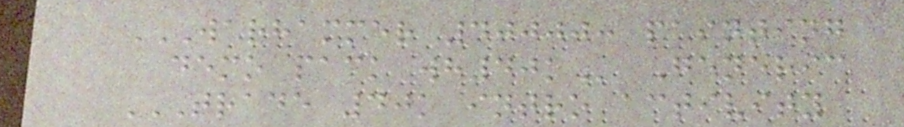WARHAMMER 40000: PAINTING
DEMO PACK WH40K Generic
TRADE 40K INTRO ACTIVITY
